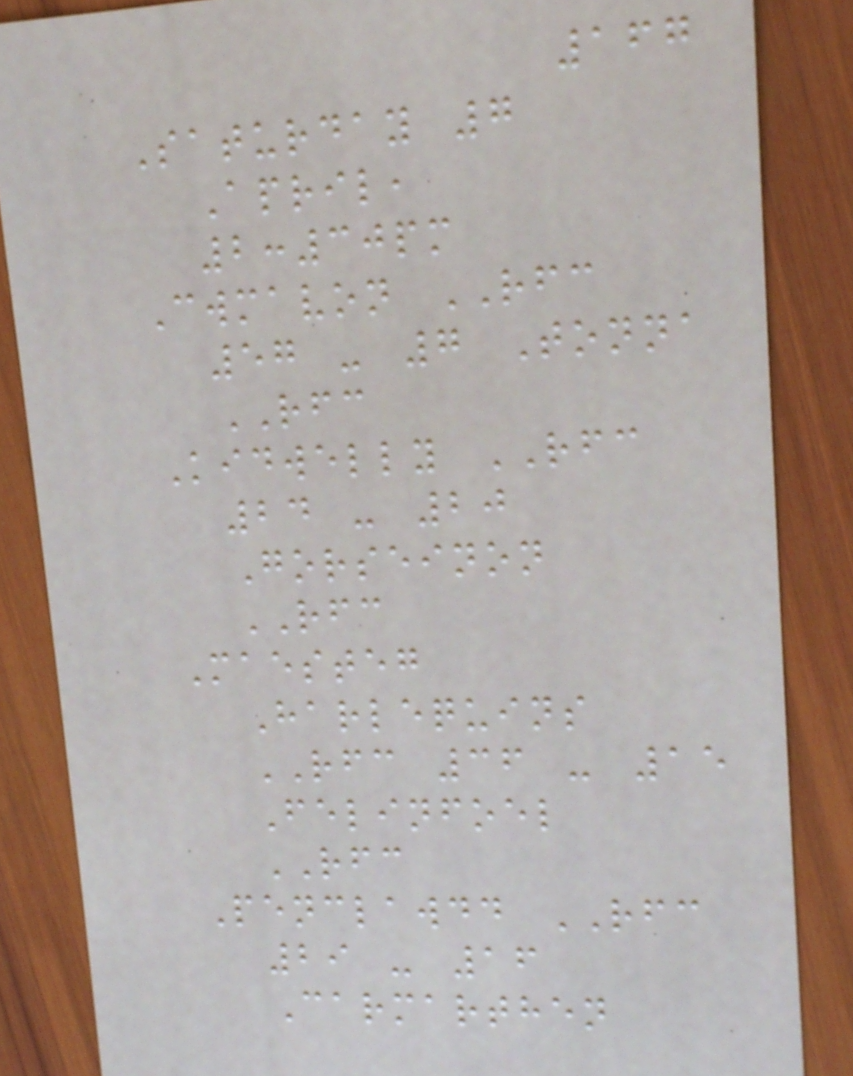167
Saturday 7
April,
2:30pm
Cwmavon RFC
57 - 7 Tonna
RFC
Kidwelly RFC
24 - 20
Gorseinon
RFC
Maesteg
Harlequins
RFC 36 - 15
Felinfoel
RFC
Penclawdd RFC
29 - 16
Carmarthen
